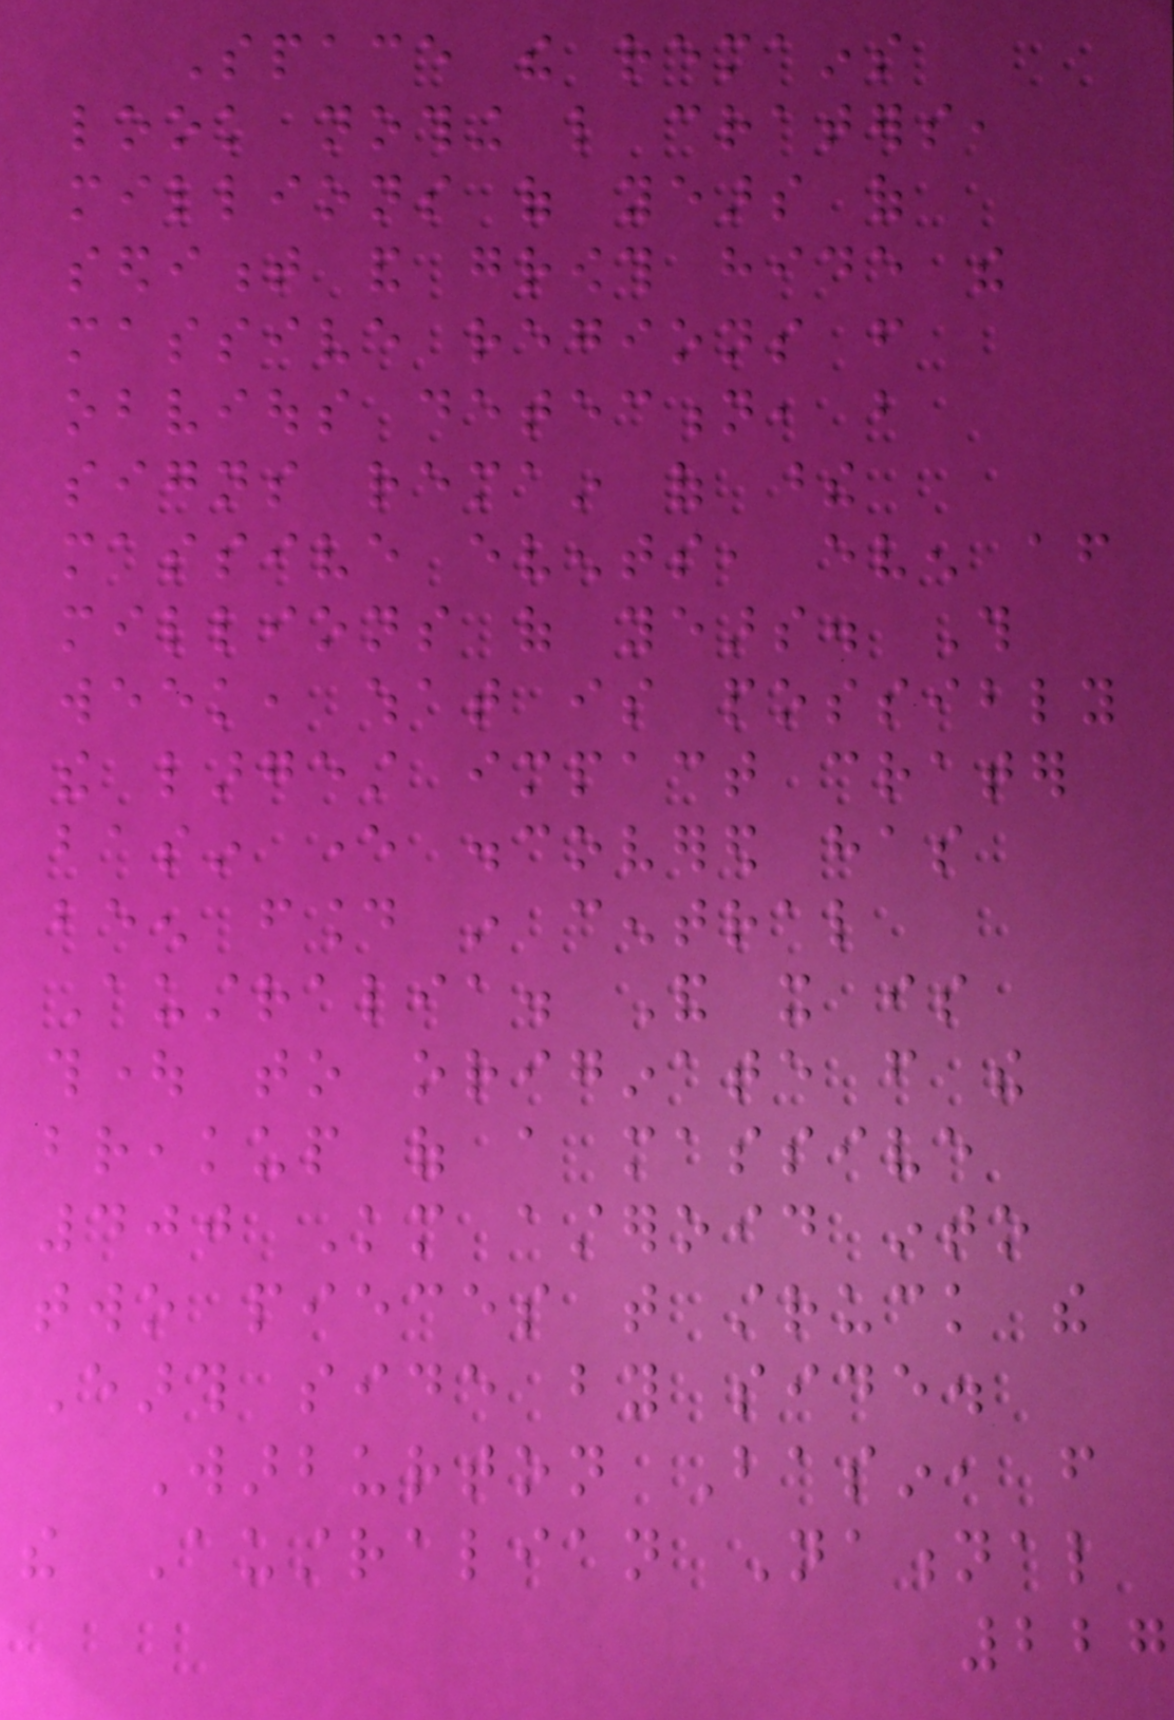Space the remains
look nothing like craters,
millions of years of
sediment and growth hide the
massive regions from
obvious detection, but
signs remain of these
massive events, even after
millions of years. This
week, what is possibly
the largest impact crater
basin ever discovered has
been found in central
Australia. And it is
thought to originate from the
breakup of a massive
400 Km asteroid into
two pieces that struck the
Earth side by side.
Warburton Basin, from
the Australian National
227
